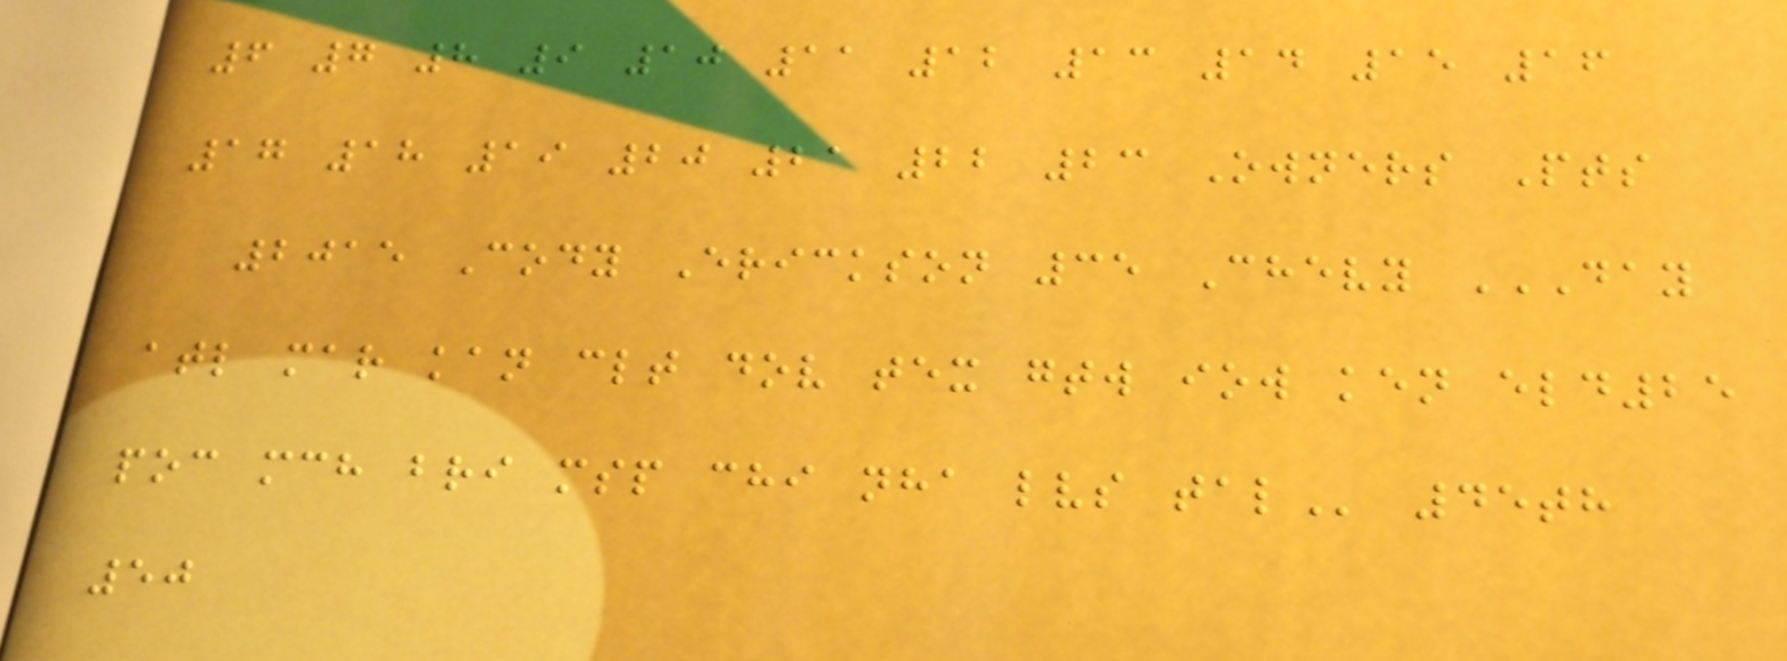6 7 8 9 10 11 12 13 14 15 16
17 18 19 20 21 22 23 Owners Pts
2015 Cody Erickson 35 Chevy DAY
ATL MAR KAN CLT DOV TEX GTW IOW KEN ELD25
POC MCH BRI MSP CHI NHA LVS TAL 45th
50
